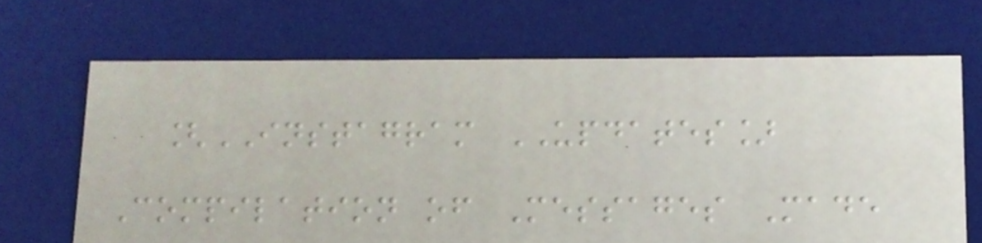[INSTAGRAM UPDATES]
Compilation of Messages Made
